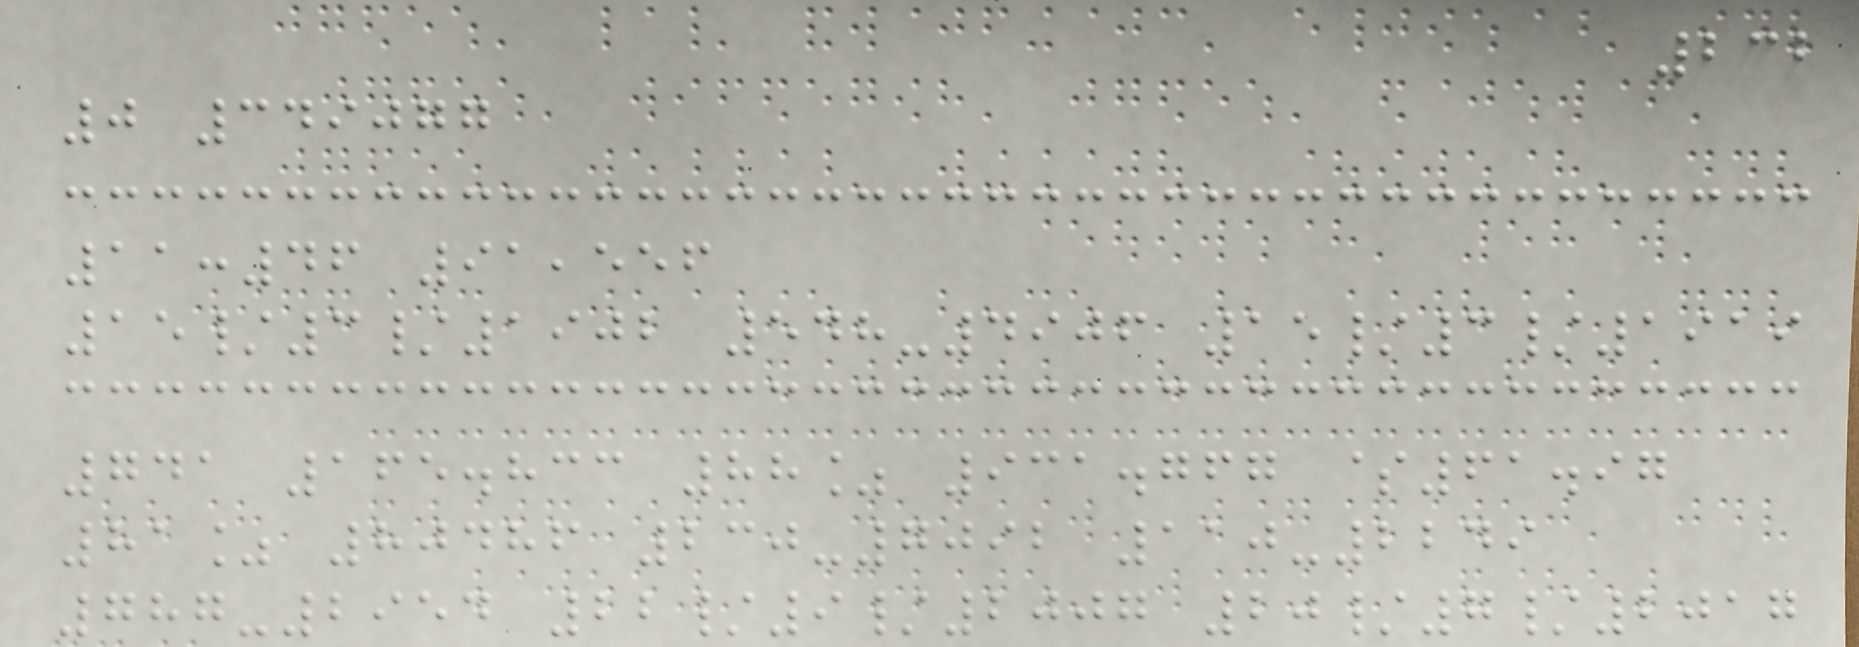232
0 349077
11:46 91,556
15/3/1902 548-4906 15/3/1919
741 165.833 88% 931.767 $61.97
81% 80486 230-7092 110-2249
787-2954 22/9/2007 20/7/2017
